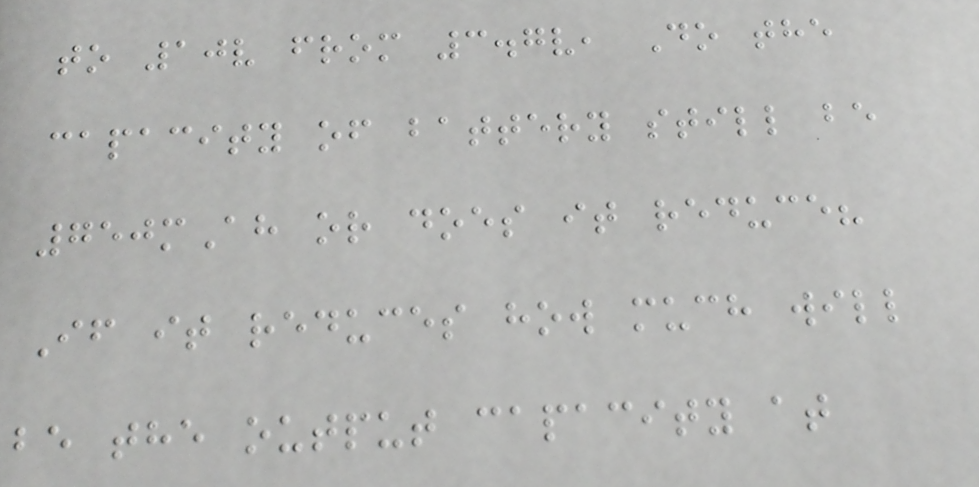to 10v from 3.7v, Do the
capacity of battery still be
750mAh or does it reduce?
If it reduces how much will
be the output capacity at
